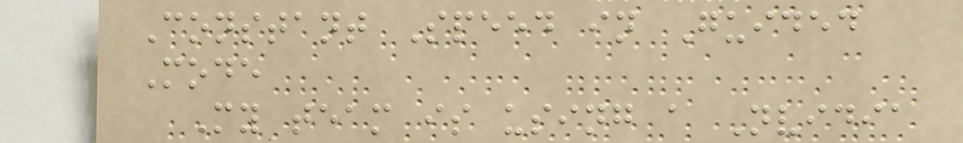Constant Speed in Guided
Mode
My team is using a Nvidia
